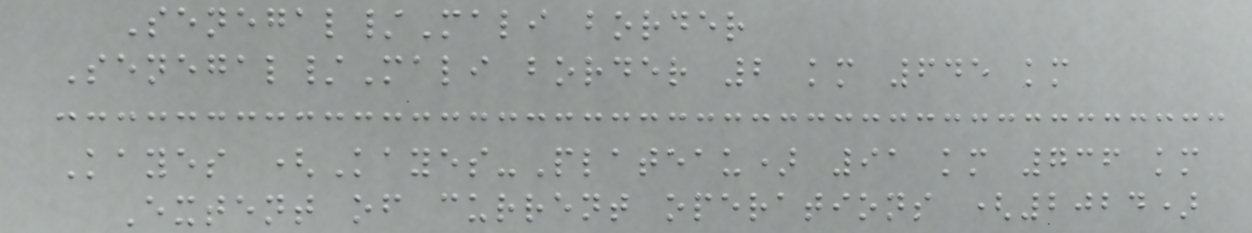Senegal/Mali border
Senegal/Mali border 2 km 645 km
Kayes (Kayes-Plateau) 91 km 736 km
Extent of current operations (2024)
